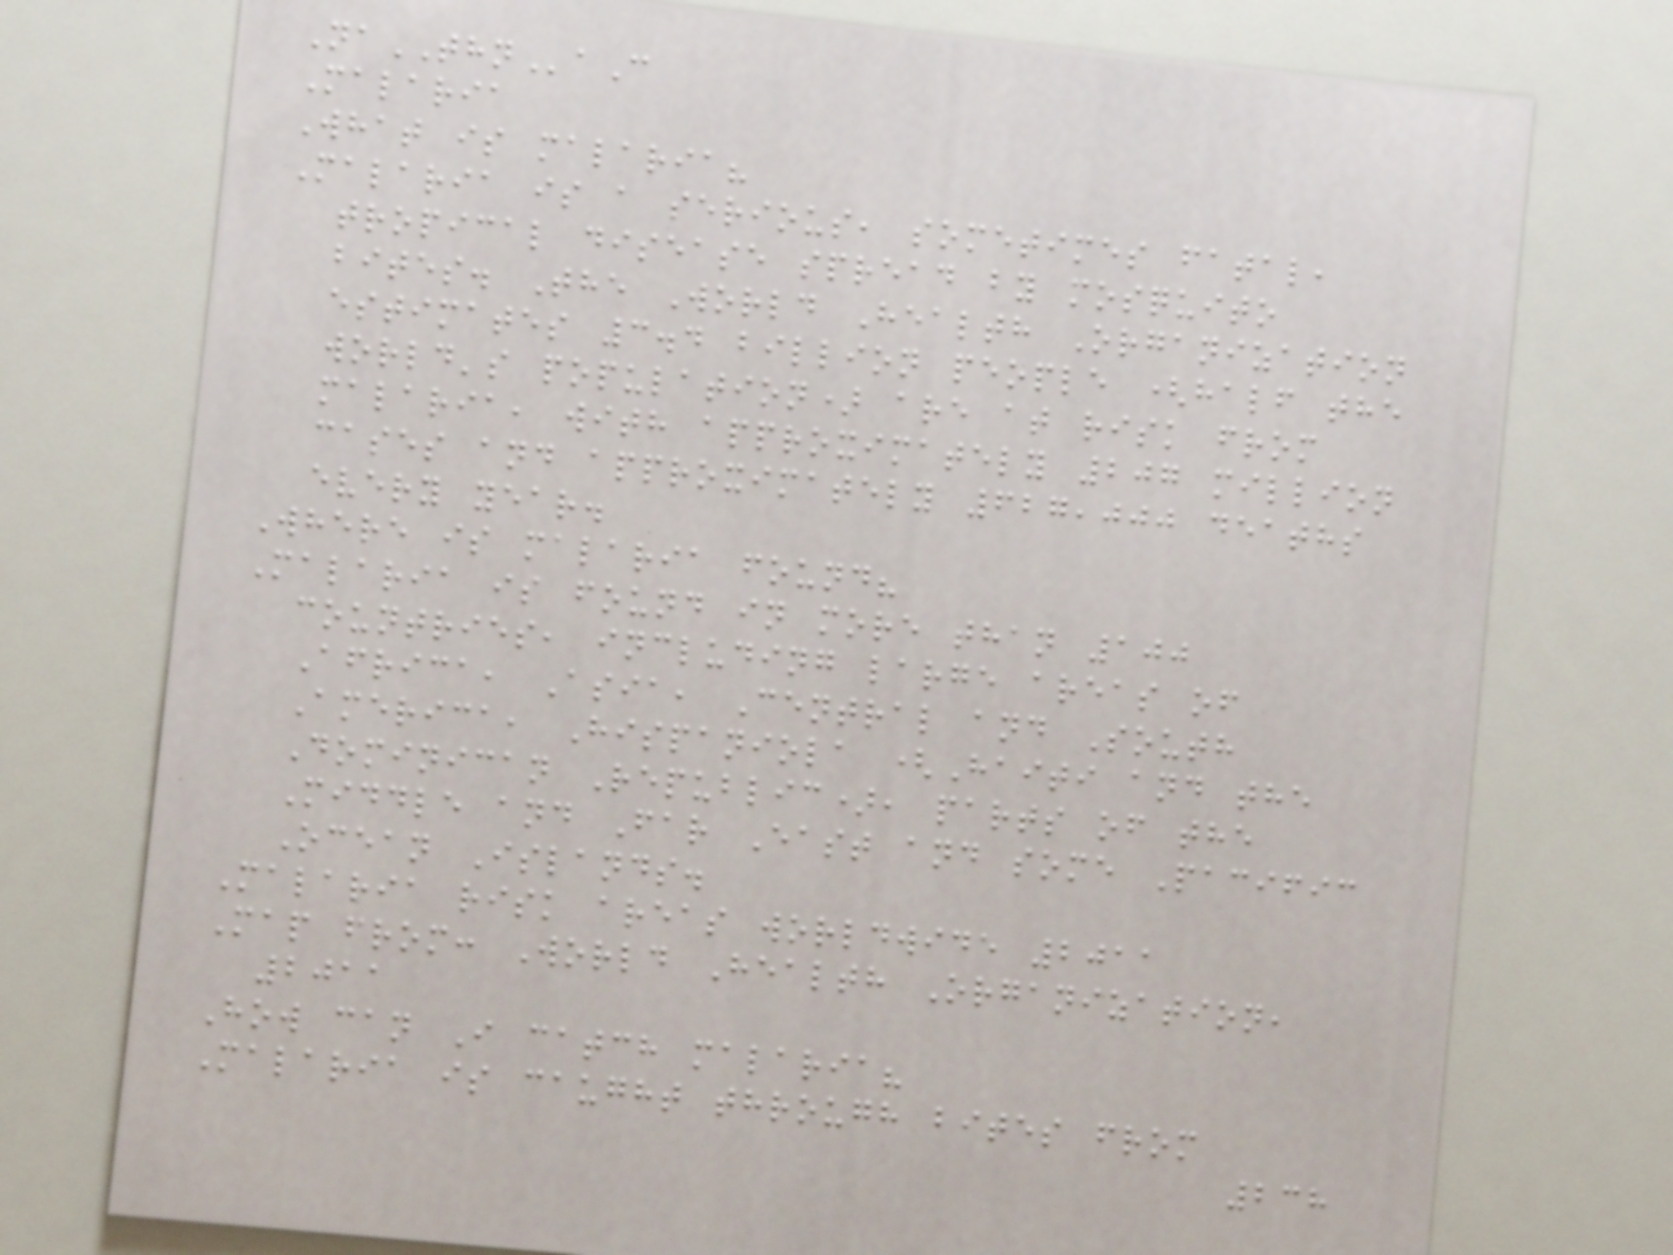NaTHNaC
Malaria
What is malaria?
Malaria is a serious, sometimes fatal,
tropical disease spread by mosquito
bites. The World Health Organization
estimates 3.4 billion people (half the
world's population) are at risk from
malaria, with approximately 207 million
cases and approximately 627,000 deaths
every year.
Where is malaria found?
Malaria is found in more than 100
countries, including large areas of
Africa, Asia, Central and South
America, Hispaniola (Haiti and the
Dominican Republic), parts of the
Middle and Far East and some Pacific
Ocean Islands.
Malaria risk areas worldwide 2011
Map from: World Health Organization,
2011
How can I catch malaria?
Malaria is caught through bites from
238
